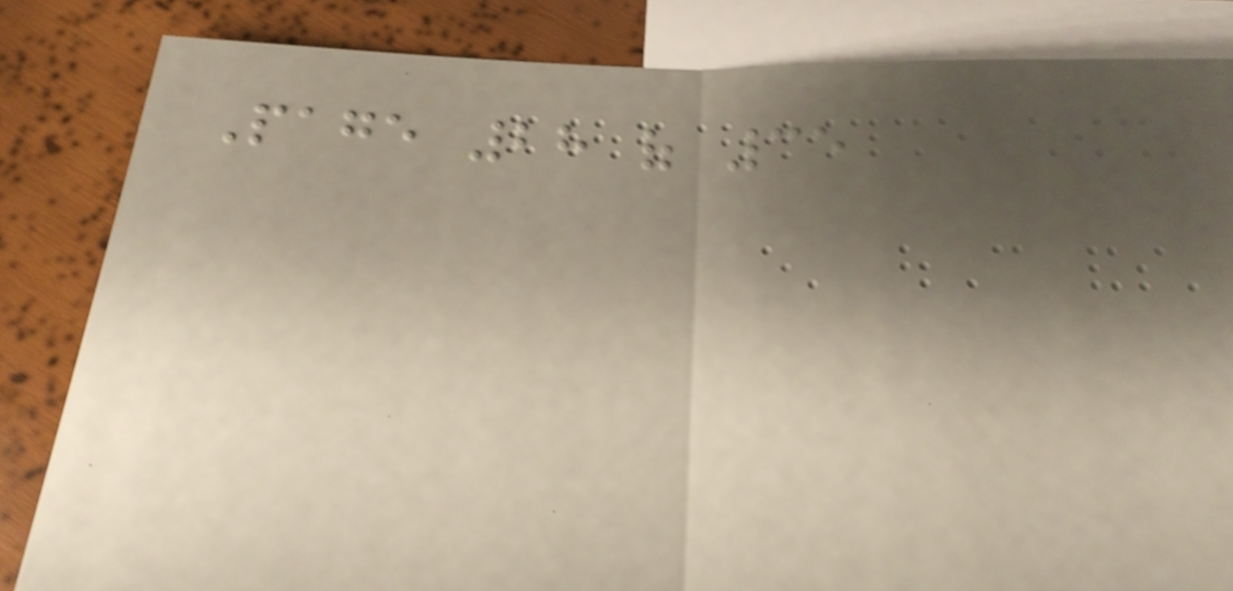Page 28 of 35
